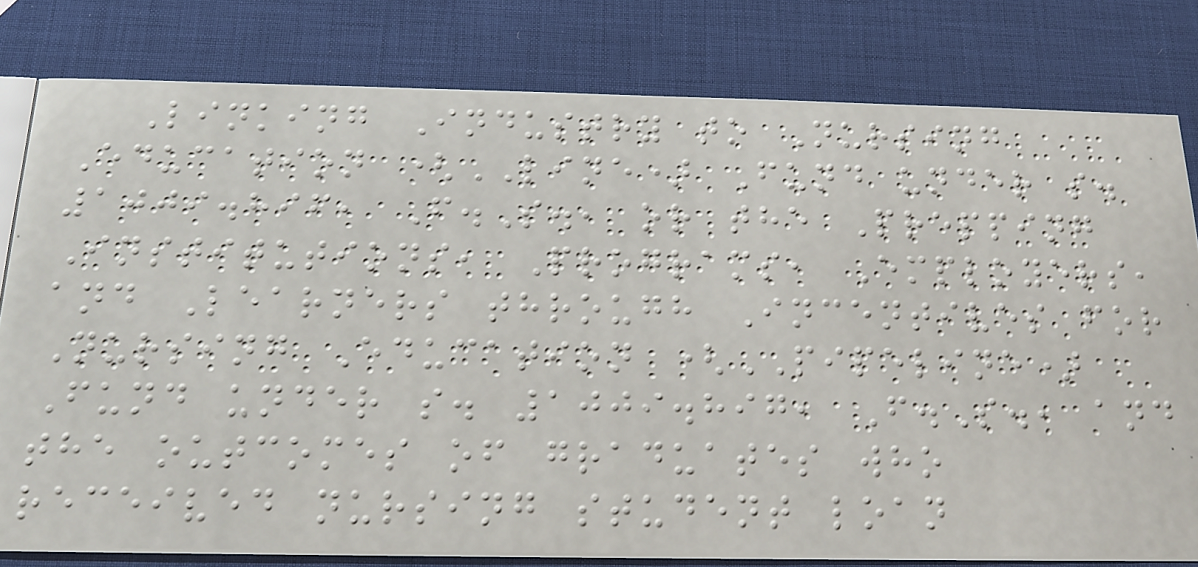Linking Industry to Nursing
Education (LINE) Fund under s.
1009.896, F.S., or the Prepping
Institutions, Programs, Employers,
and Learners through Incentives for
Nursing Education (PIPELINE)
Fund under s. 1009.897, F.S., and
the outcomes of graduates who
received nursing student loan
